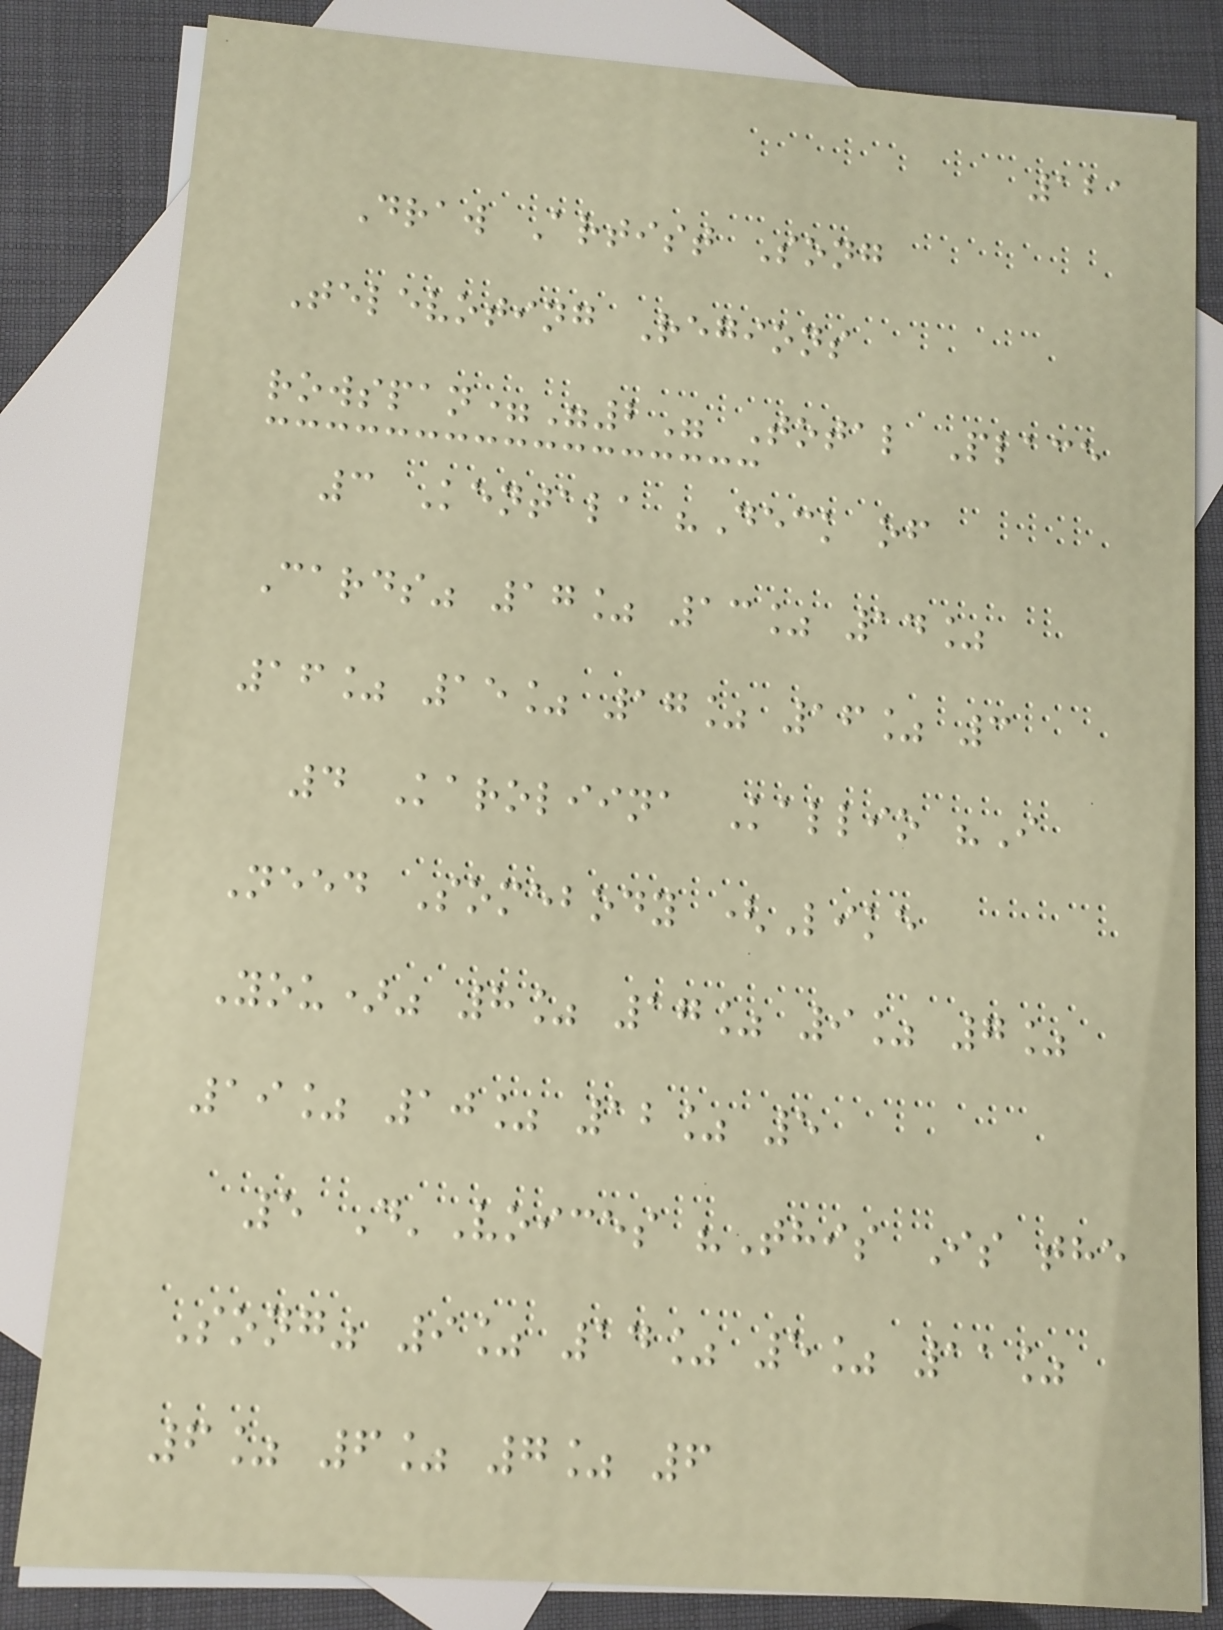121
Draw Artist Song
Televoting Regions
rowspan="2" Total Place
3 Kentala "Deck of
Cards" 17% 13% 14%
16% 15% 17% 16% 3
4 Karoliina Kallio "I
Need Somebody (Like
You)" 8% 17% 9% 7%
19% 10% 12% 5
5 D'Voices "This Is the
Song" 9% 14% 5% 11%
6% 6% 7% 6
